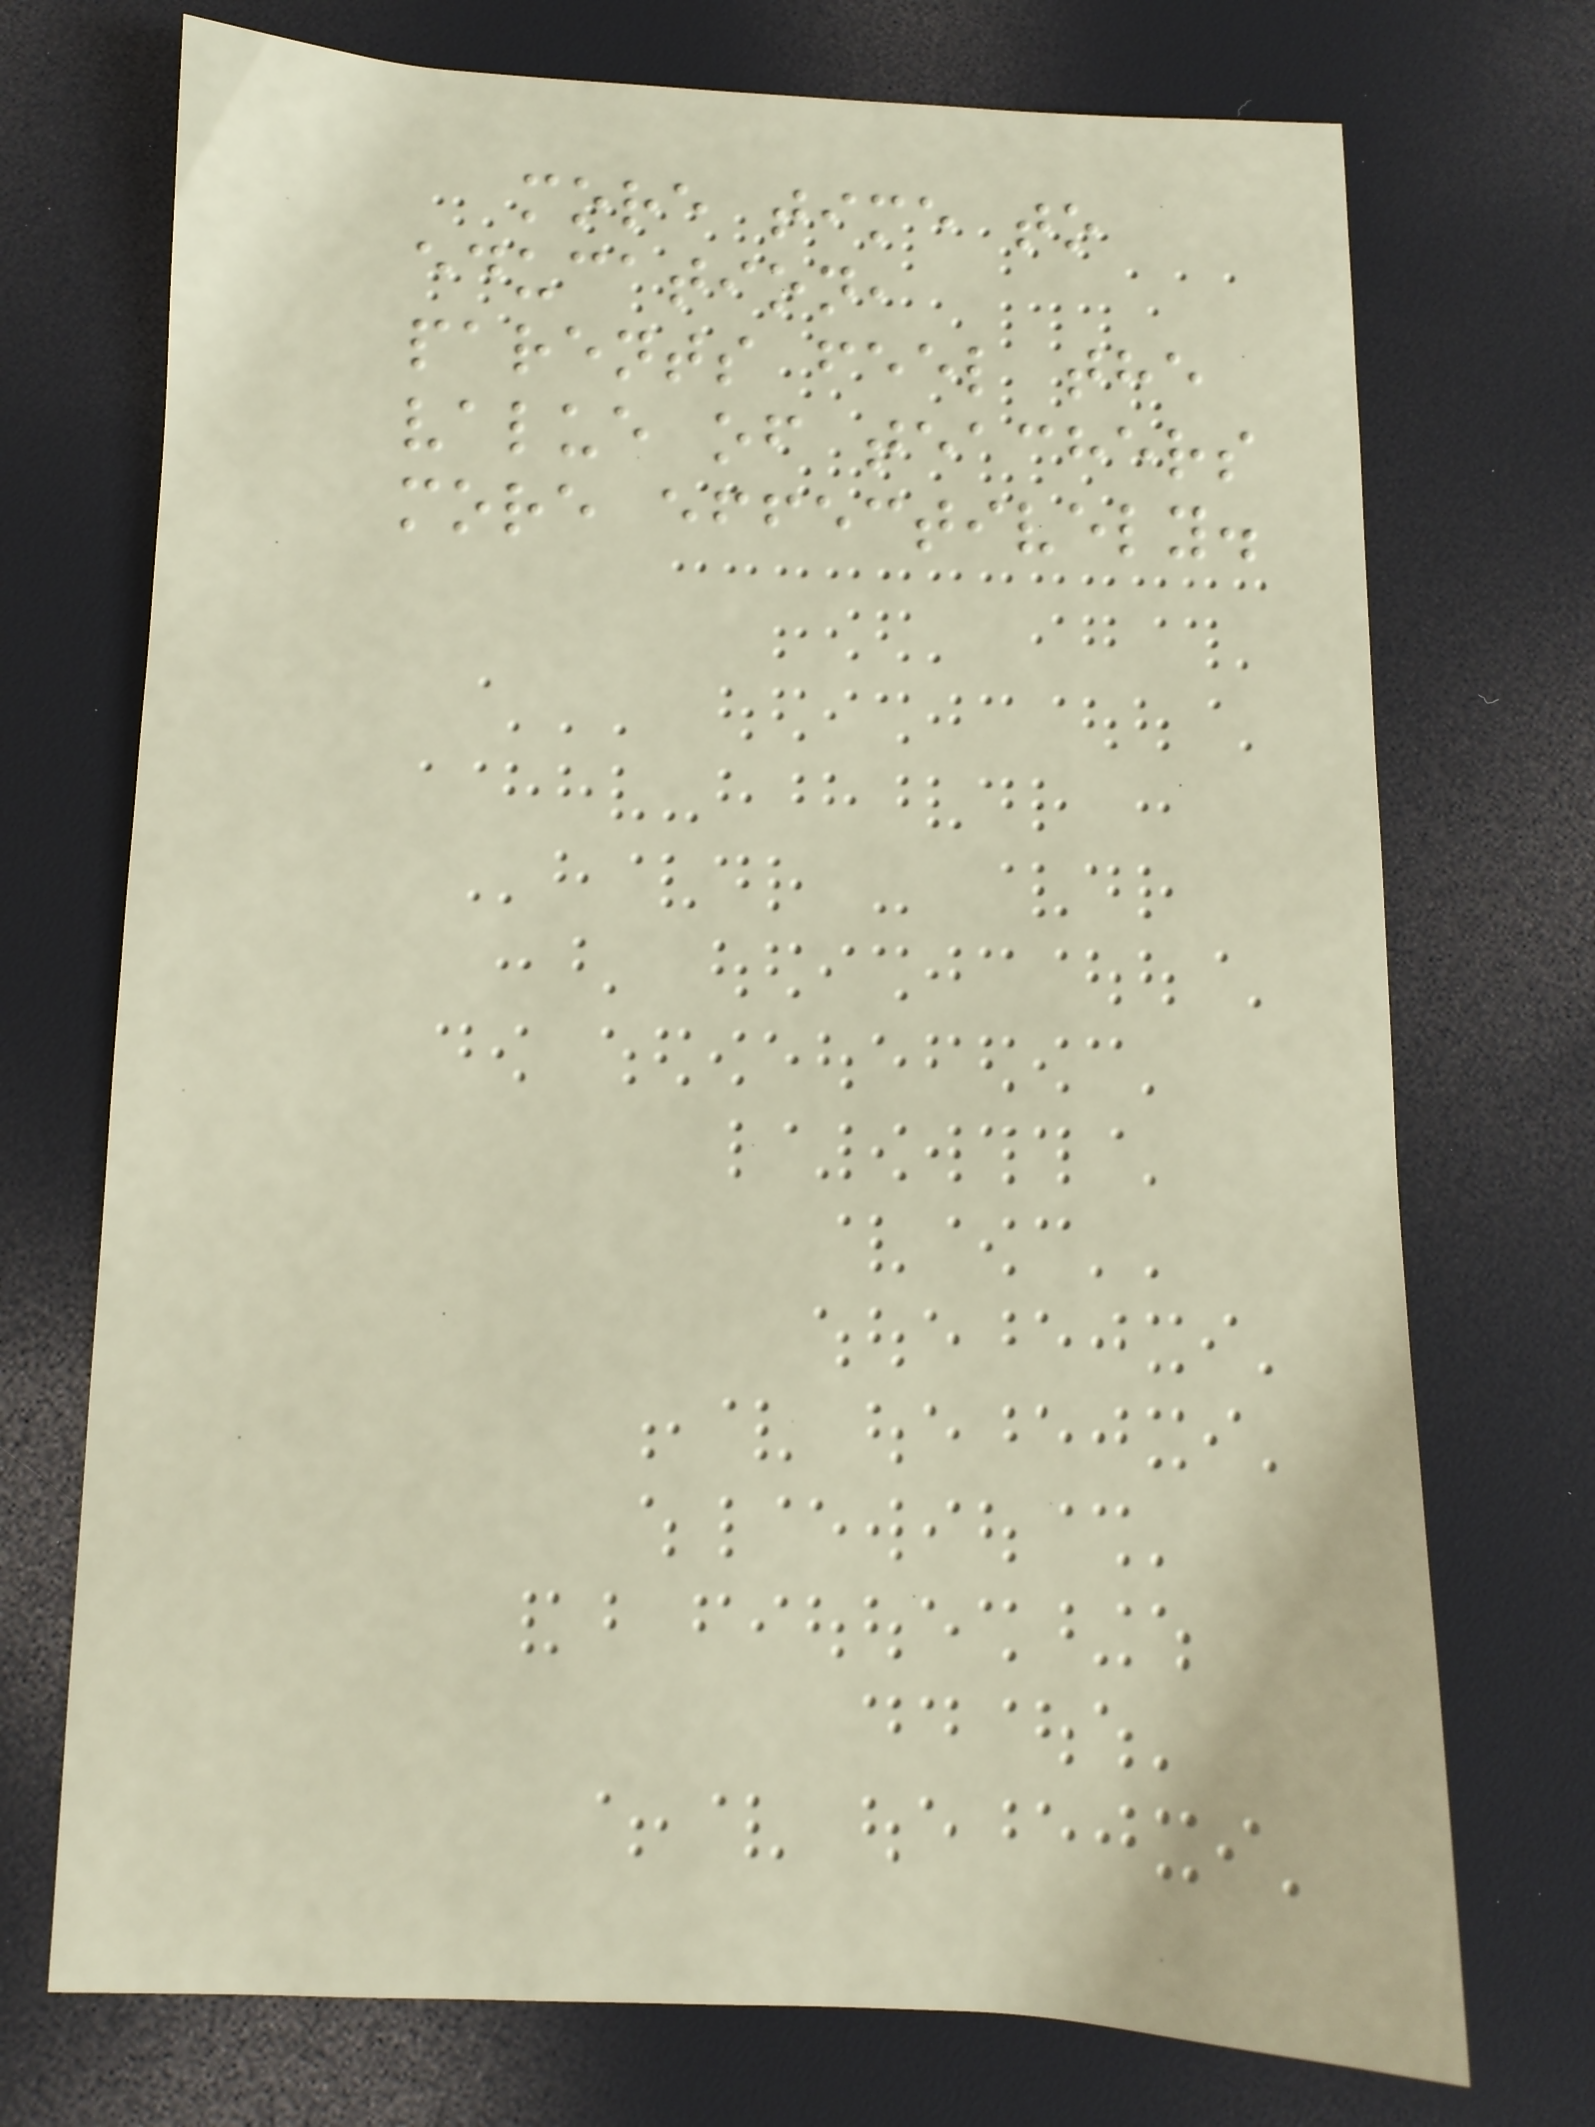more time to
education,
parents feel the
value of teachers
more effectively.
